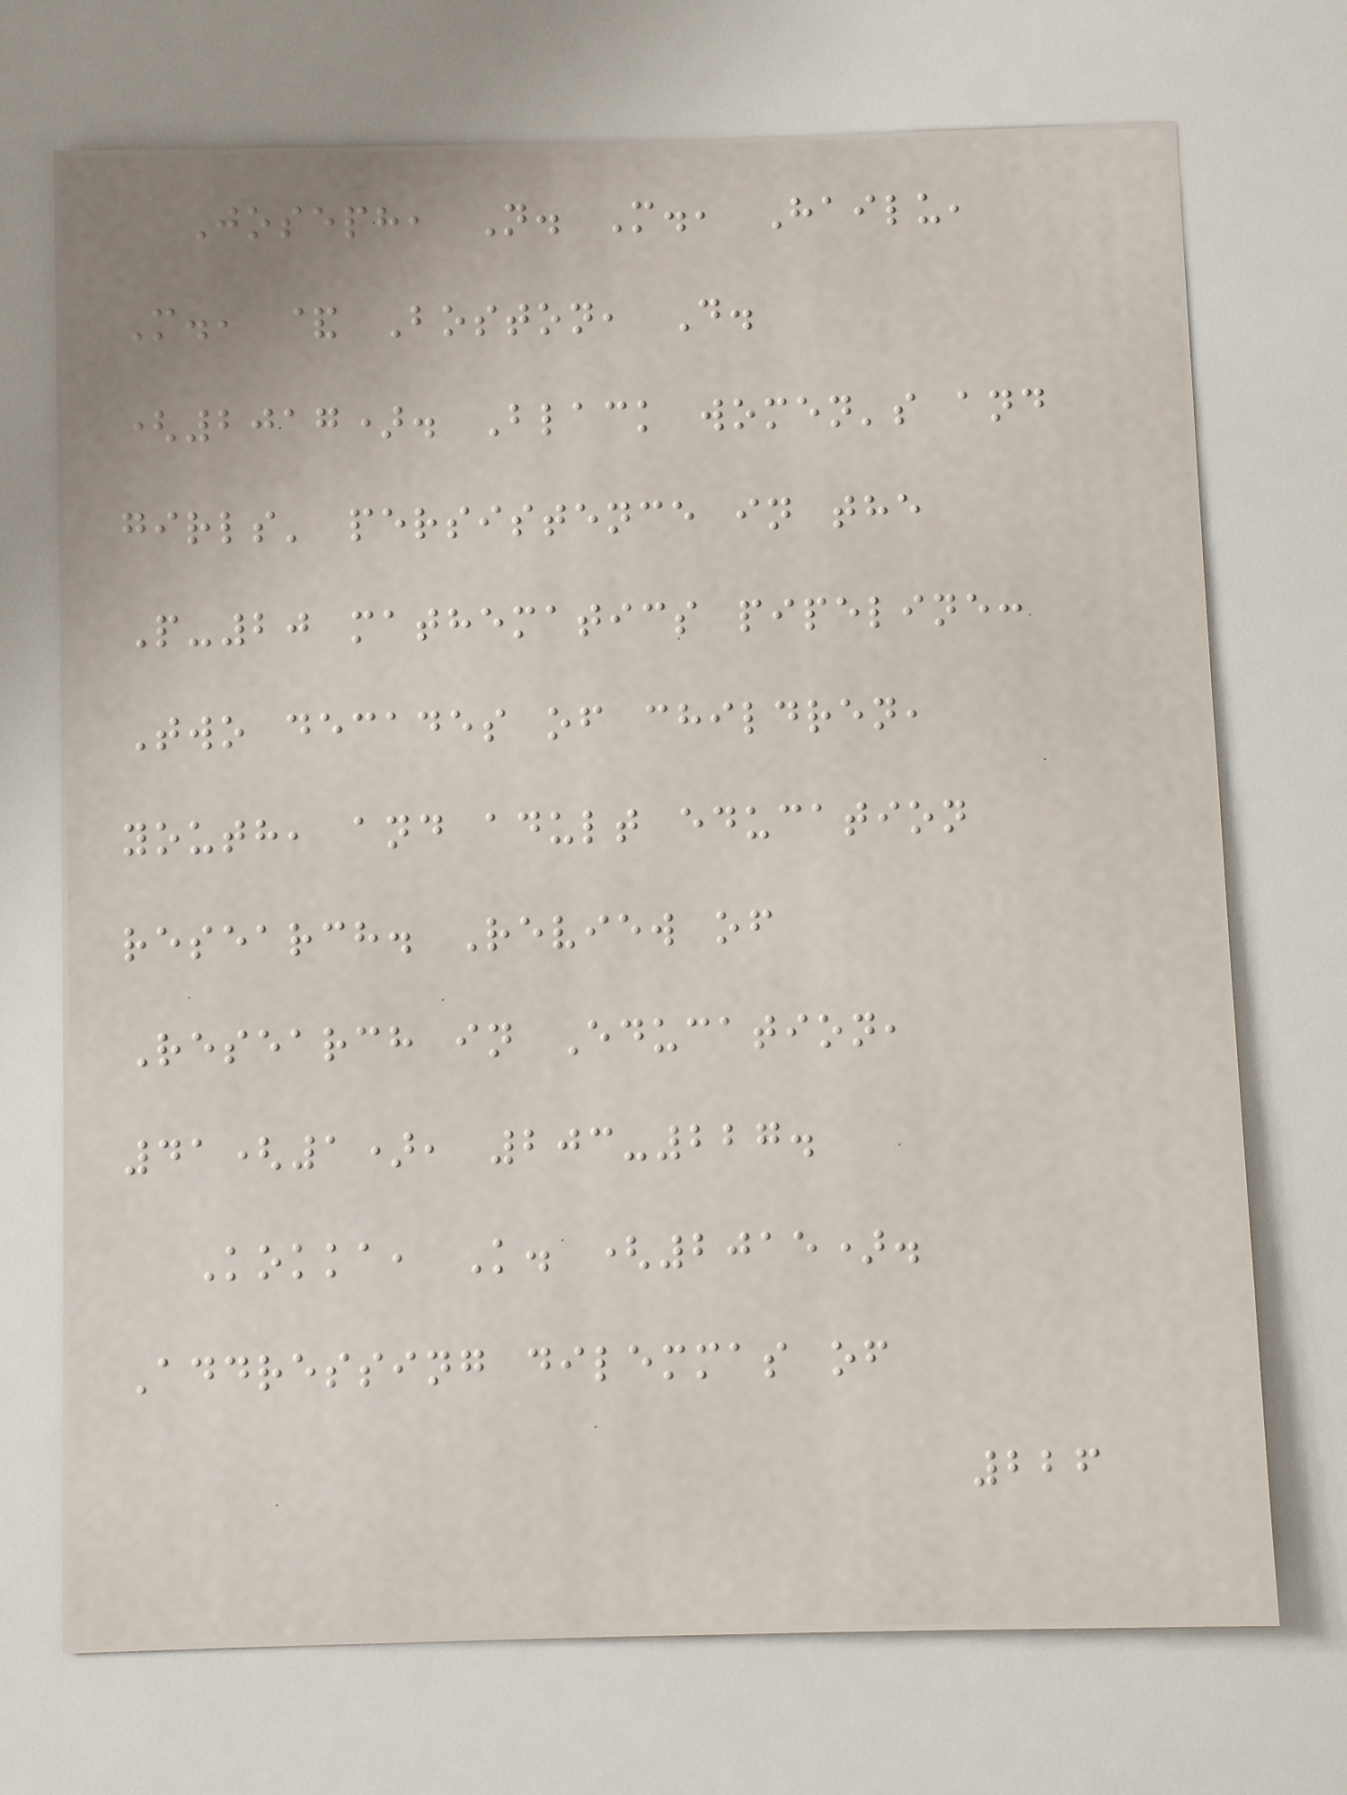Joseph, N. M., Hailu,
M., & Boston, D.
(2017). Black women's and
girls' persistence in the
P-20 mathematics pipeline:
Two decades of children,
youth, and adult education
research. Review of
Research in Education,
41(1), 203-227.
Kokka, K. (2015).
Addressing dilemmas of
226
